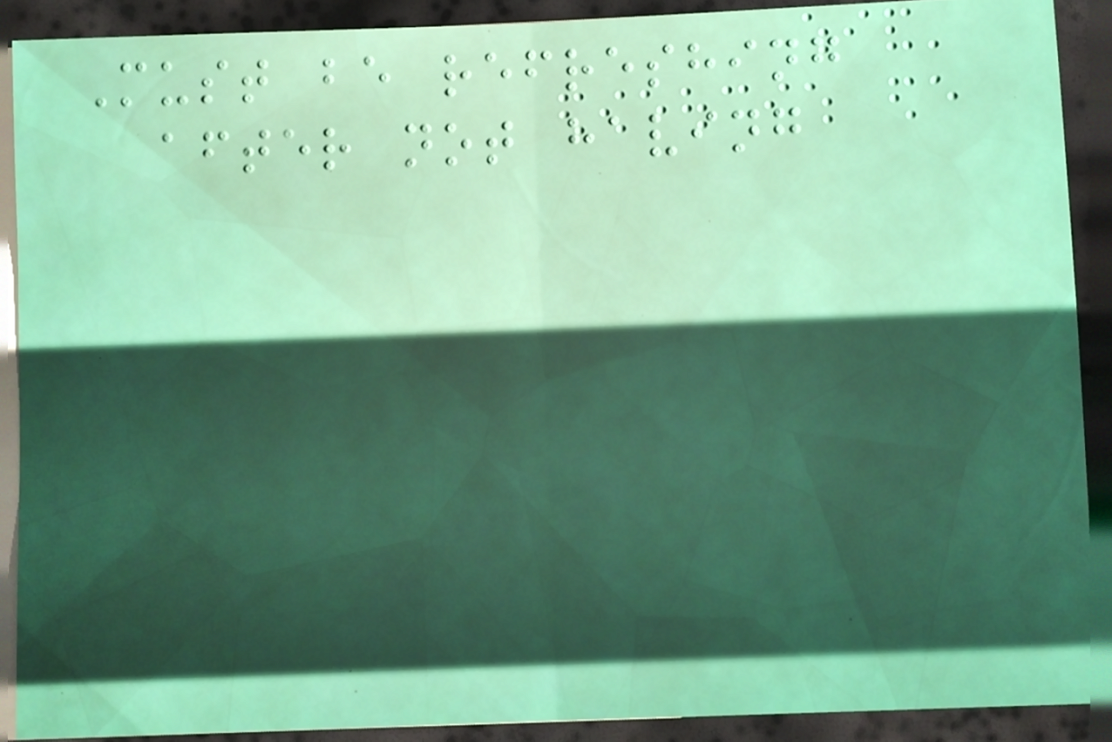Must be refreshing
after not having
